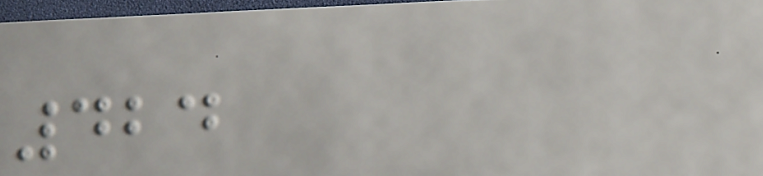424
